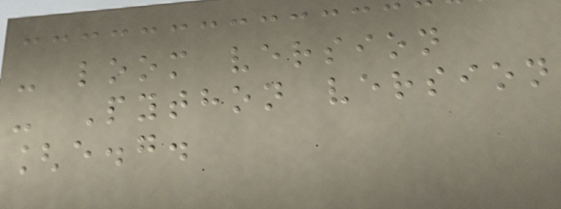- loom version
- Python version
[e.g.
